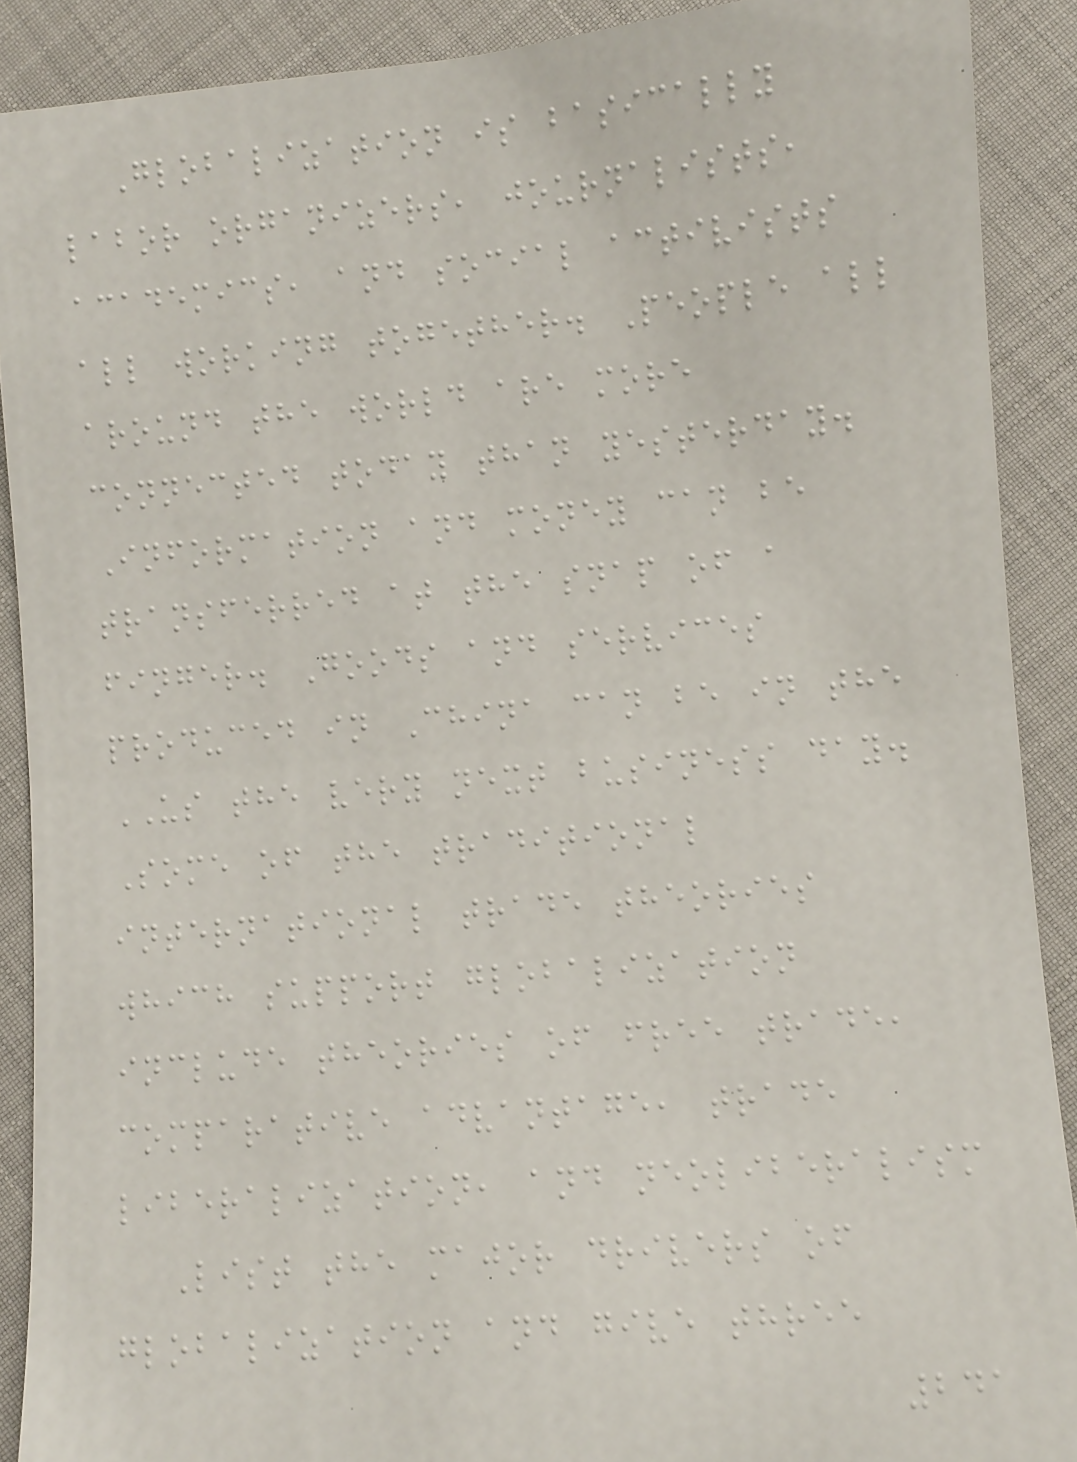Globalization is basically
labor organizers, journalists,
academics, and social activists
all working together. People all
around the world are more
connected today than yesterday.
Information and money can be
transferred at the snap of a
finger. Goods and services
produced in China can be in the
US the very next business day.
Some of the traditional
international trade theories
which support globalization
include theories of free trade,
comparative advantage, trade
liberalization, and neoliberalism
List the major drivers of
globalization and give three
241
